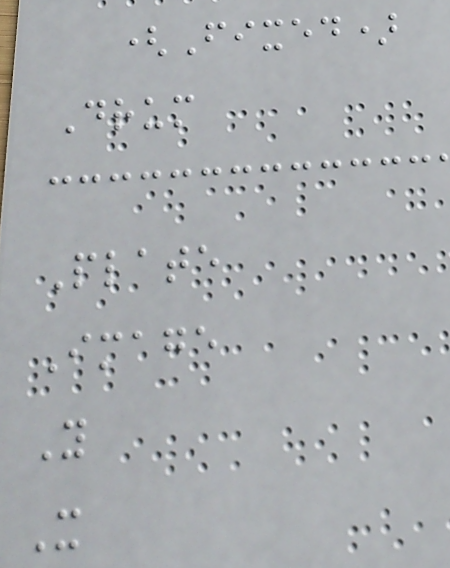(Fixed)
Drum
Plate
Image
Y
X
